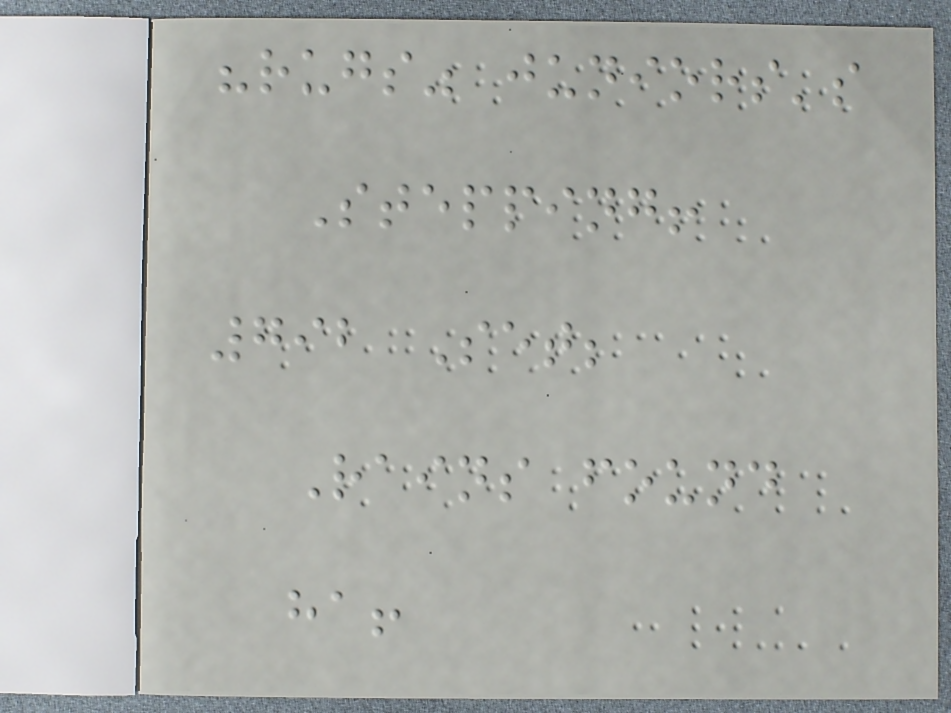"rugs" juniors's
Stepping!
792 Set;
Rains found
ha!
